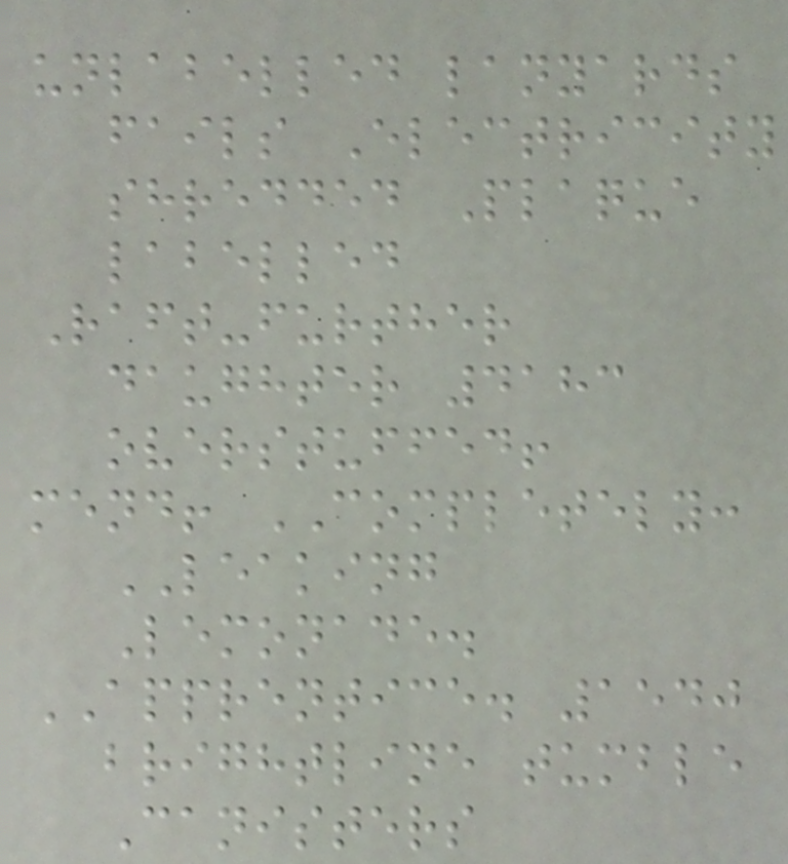unlabelled lanyards
fails Electricity
shredded Plaque
labelled
Raft-further
daughter 4183
overstuffed!
mend! COMPLETELY:
LEAKING
Lemonade.
APPRENTICE. 1540
brightline tumble
Canisters
